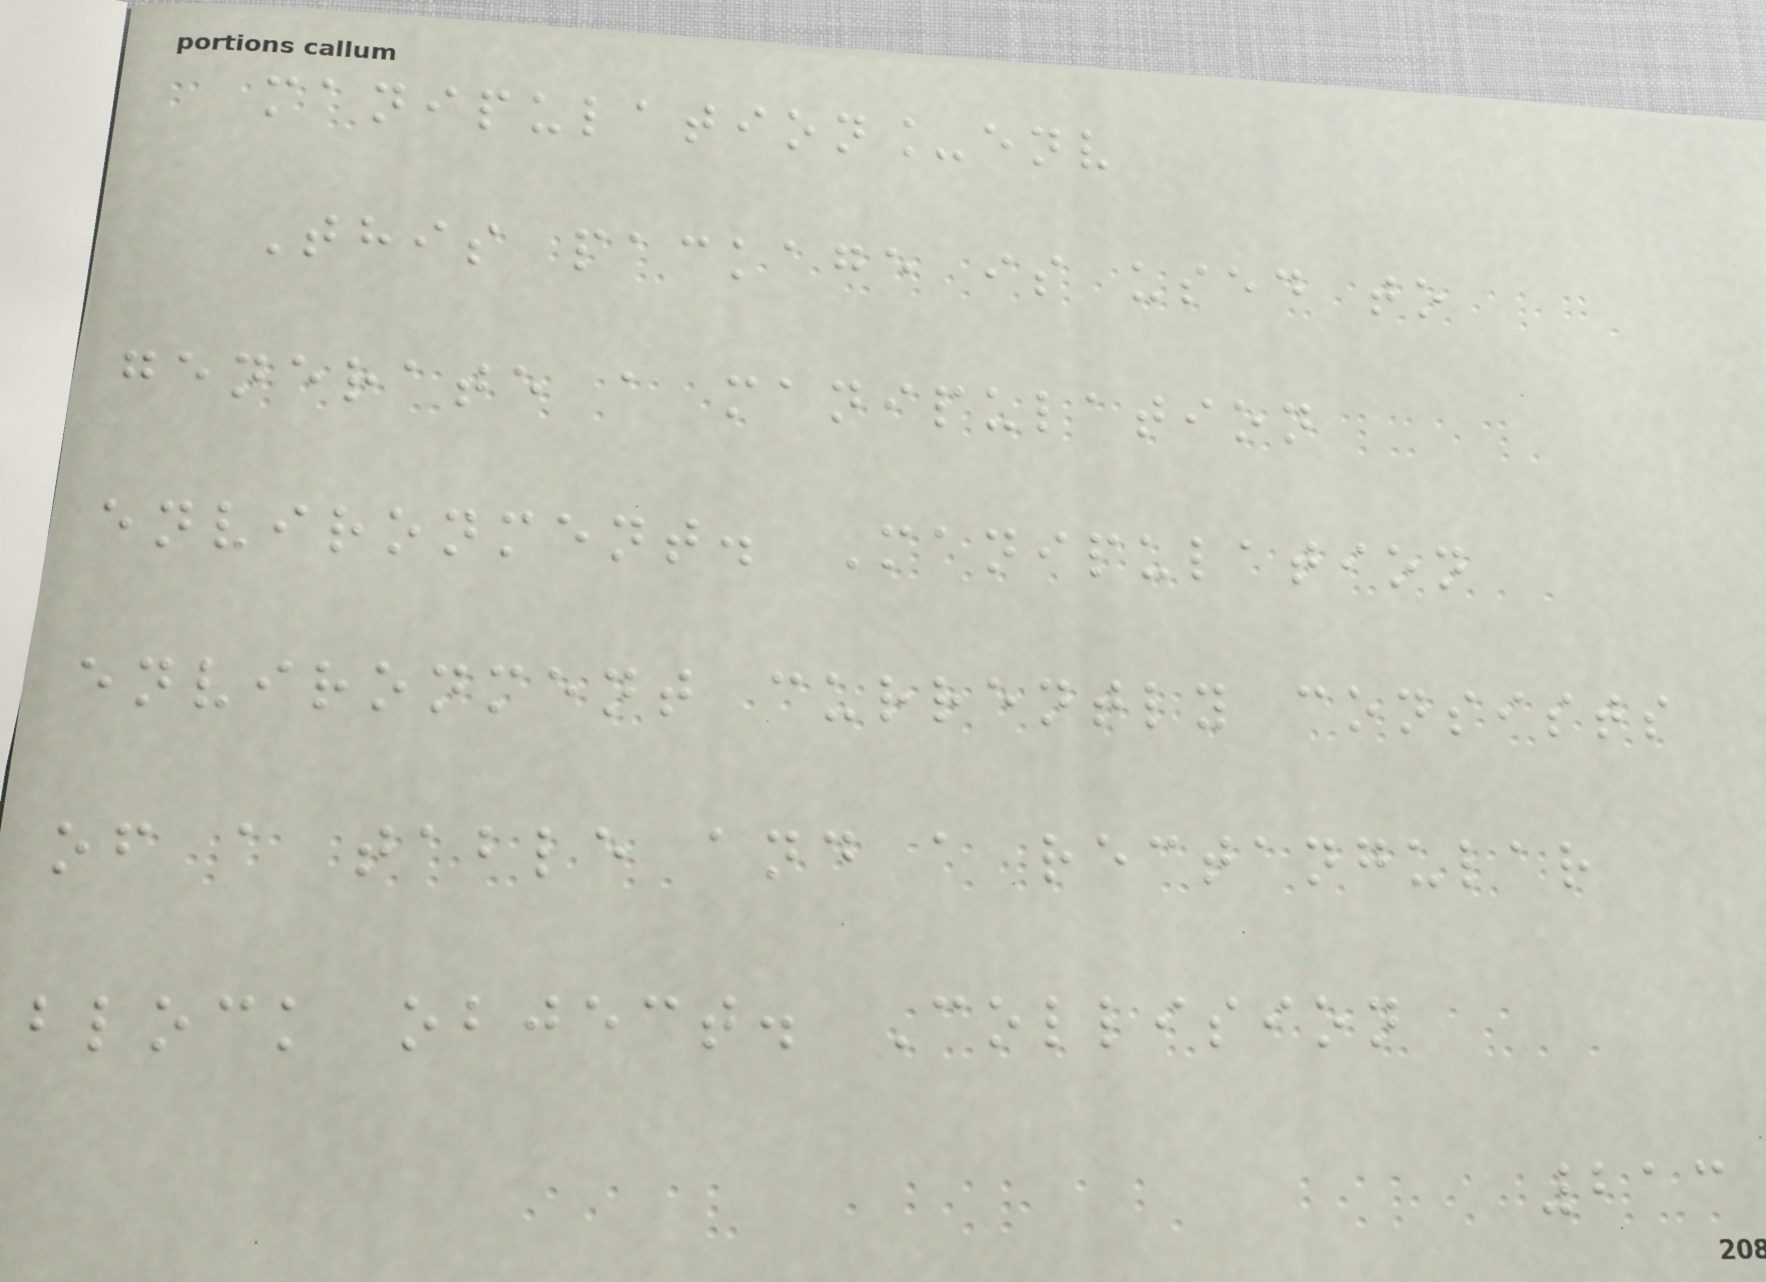manipulation_env
This package is used to
generate a manipulation
environment. Manipulation
environment currently consists
of a table and a rectangular
block object. Collision
213
